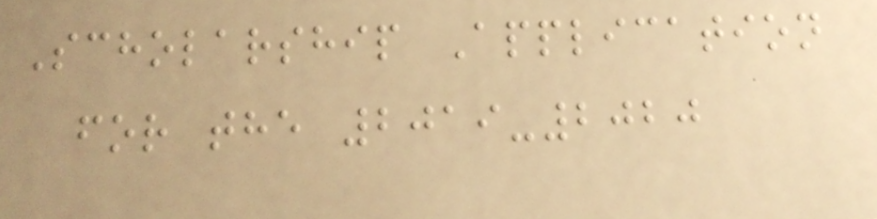Scholarship Application
for the 2019-2020
